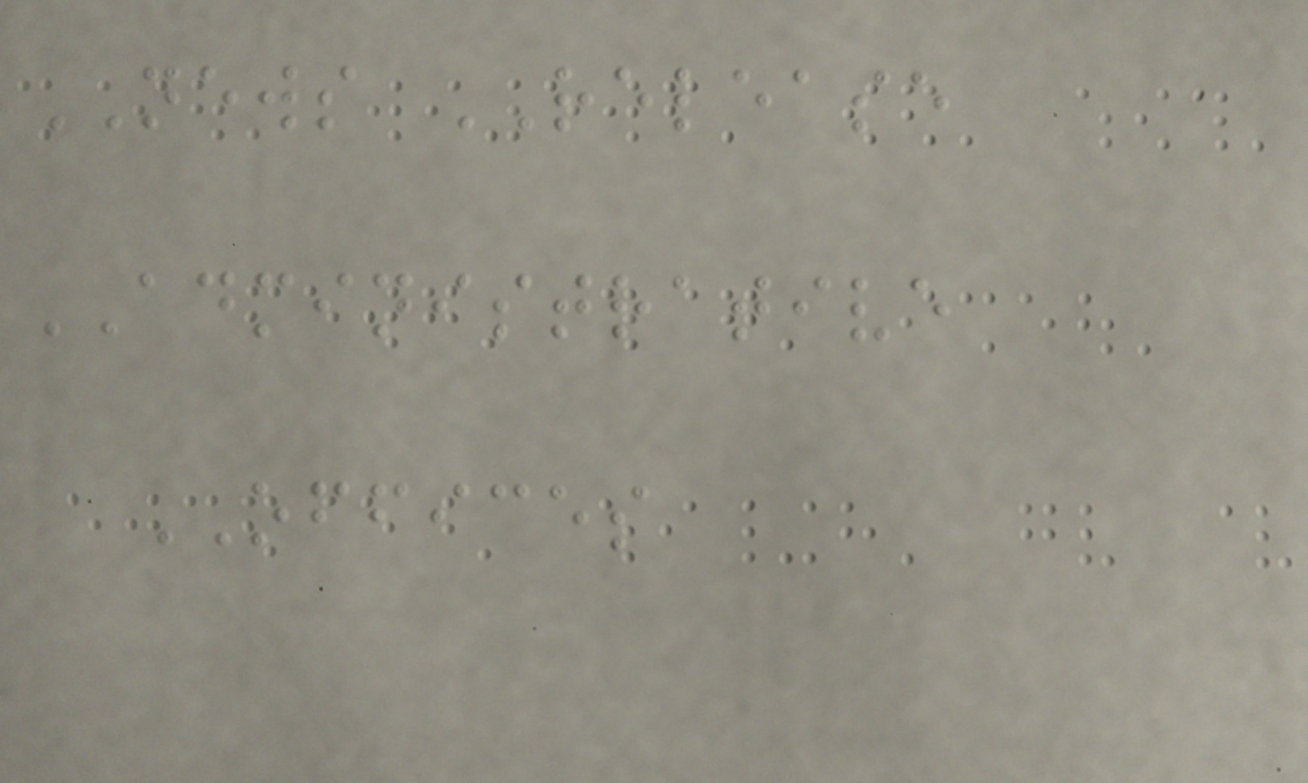NEWS RELEASE
ADMINISTRATIVE
OFFICES
